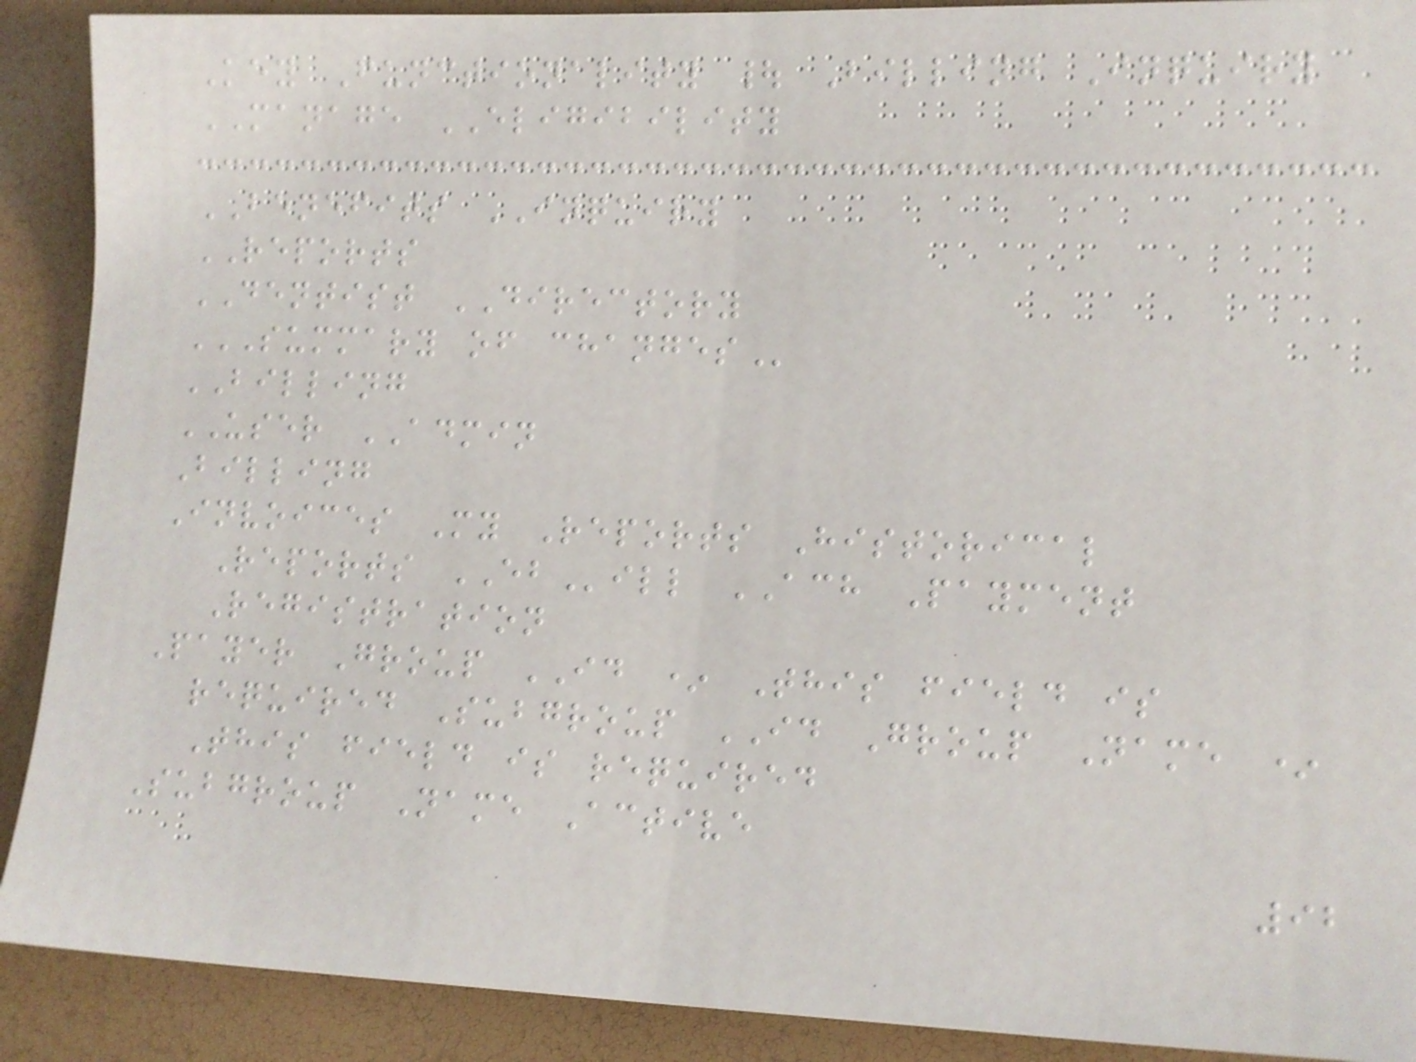Key Functionality | Billing Inquiry
MANAGE ELIGIBILITY
BENEFITS INQUIRY
REPORTS
DENTIST DIRECTORY
SUMMARY OF CHANGES
BILLING
USER ADMIN
Billing
Invoices My Reports Historical
Reports EBill ACH Payment
Registration
Payer Group ID * This field is
required Subgroup ID Group Name *
This field is required
Subgroup Name Active
92
